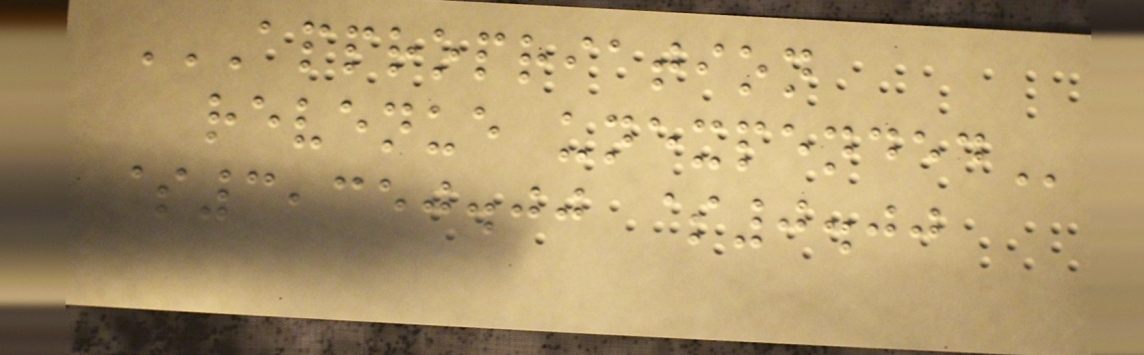APPROPRIATION
REVENUE UNEXPENDED
$3,350.00 $0.00
